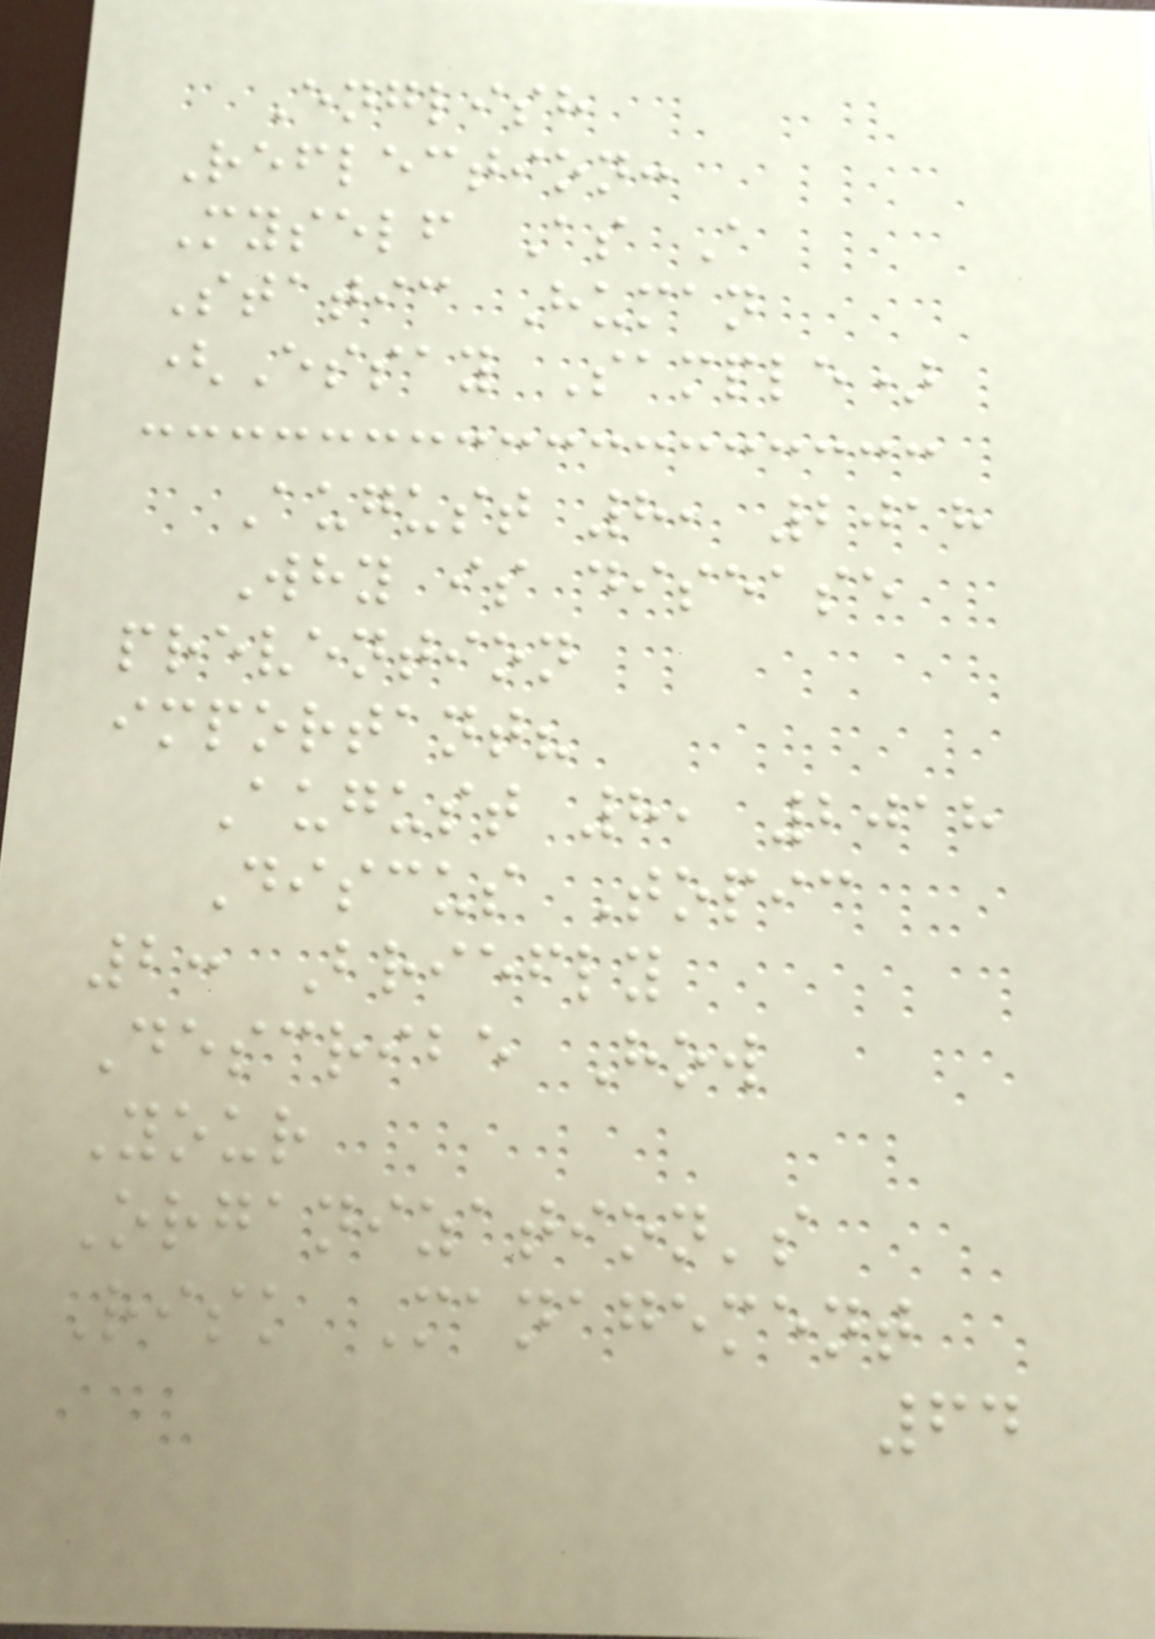English
Reflection:
Myself As A
Static Human
(Essay Sample)
August 8, 2018
Why is disease
prevention
important?
August 8, 2018
Discus Topic
2: Briefly
Describe How
Your
Organization's
Risk Management
64
